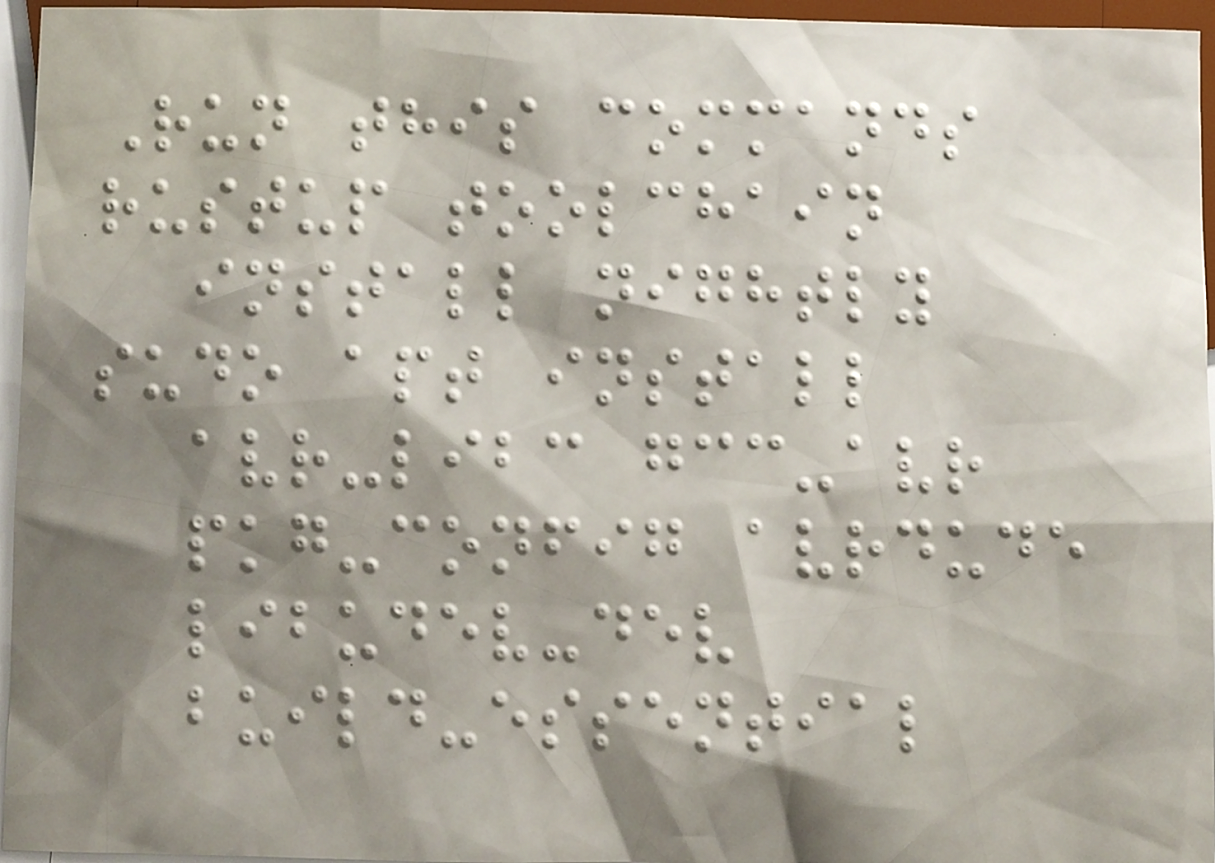Run this commands
rustup toolchain
install nightly
sudo apt install
avr-libc gcc-avr
pkg-config avrdude
libudev-dev
build-essential
